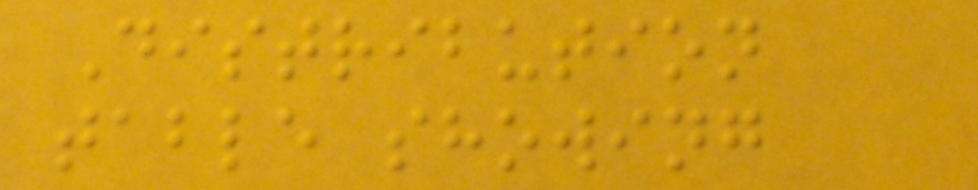Distribution
table showing
